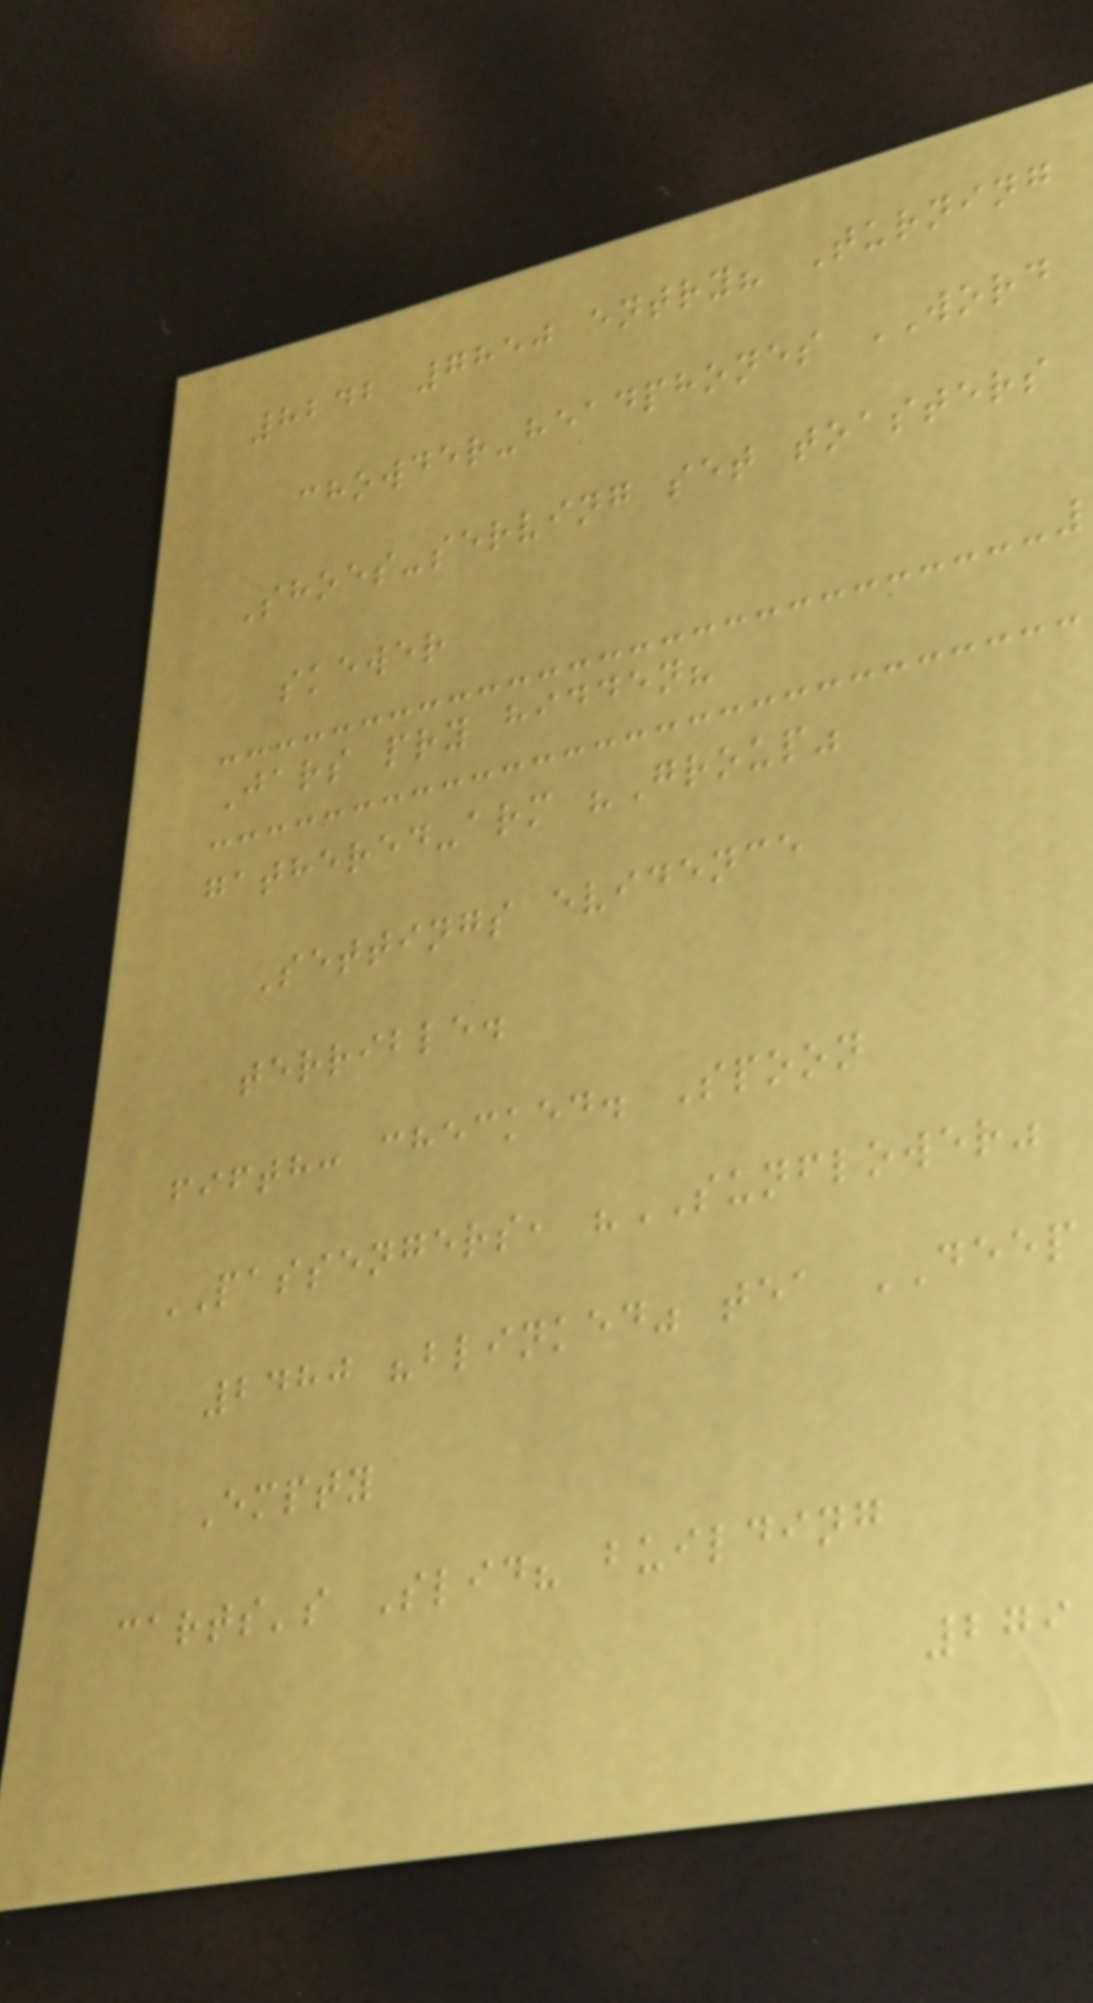8242 7850 entry? Turning
chowder-headphones WORD
Shoes-serving set toasters
skewer
Jars pry hidden?
gathered-arm "Group"
Settings evidence
terrible.
fifth: checked. Spoon
PASSENGERS, "SUNFLOWER"
2480 "blinked" tea DEEP
Empty
carts's Slid? building
279
